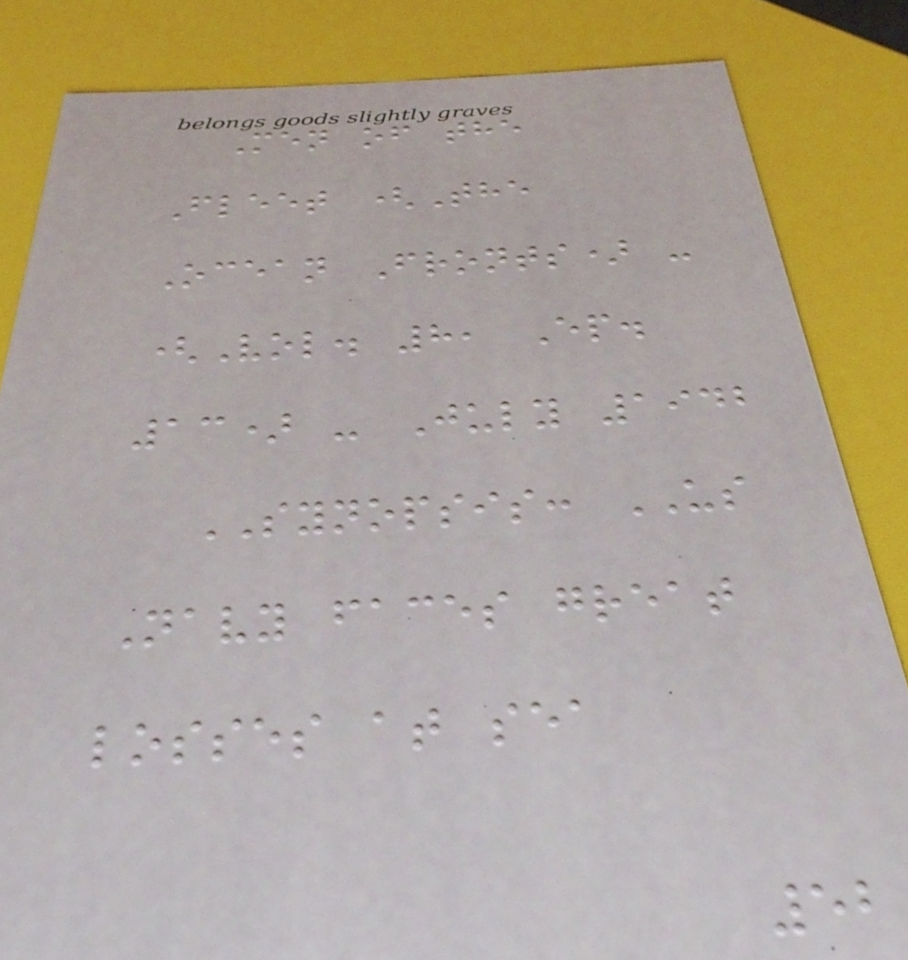Men of the
Fleet (The
Ocean Fronts) -
(Vol. 8, Ep.
13) - July 1942
SYNOPSIS: US
Navy faces great
losses at sea
52
